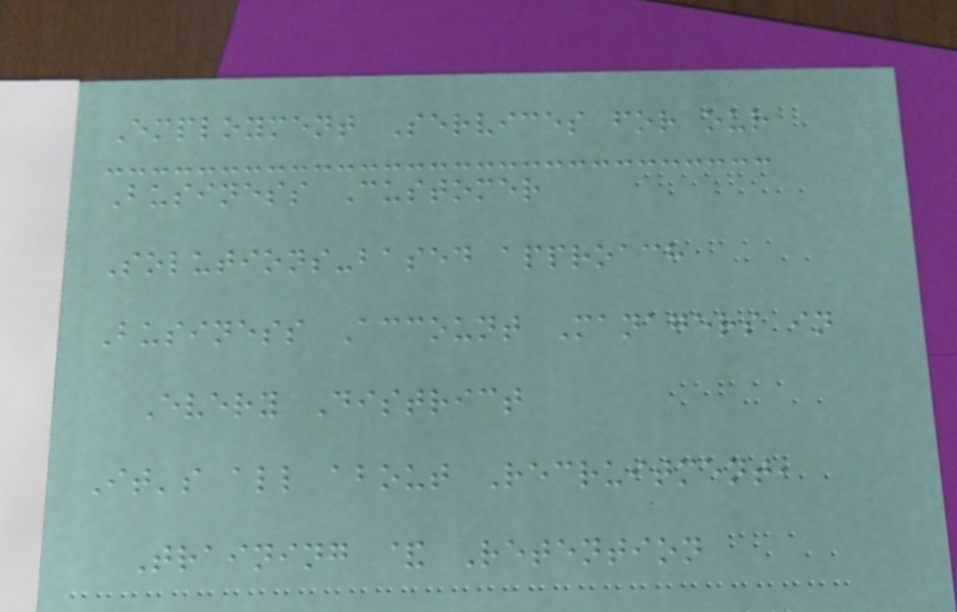Employment Services for our
Business Customer
Solutions-based approach
Business Account Managers in
Every District
It's all about Recruitment,
Training & Retention
